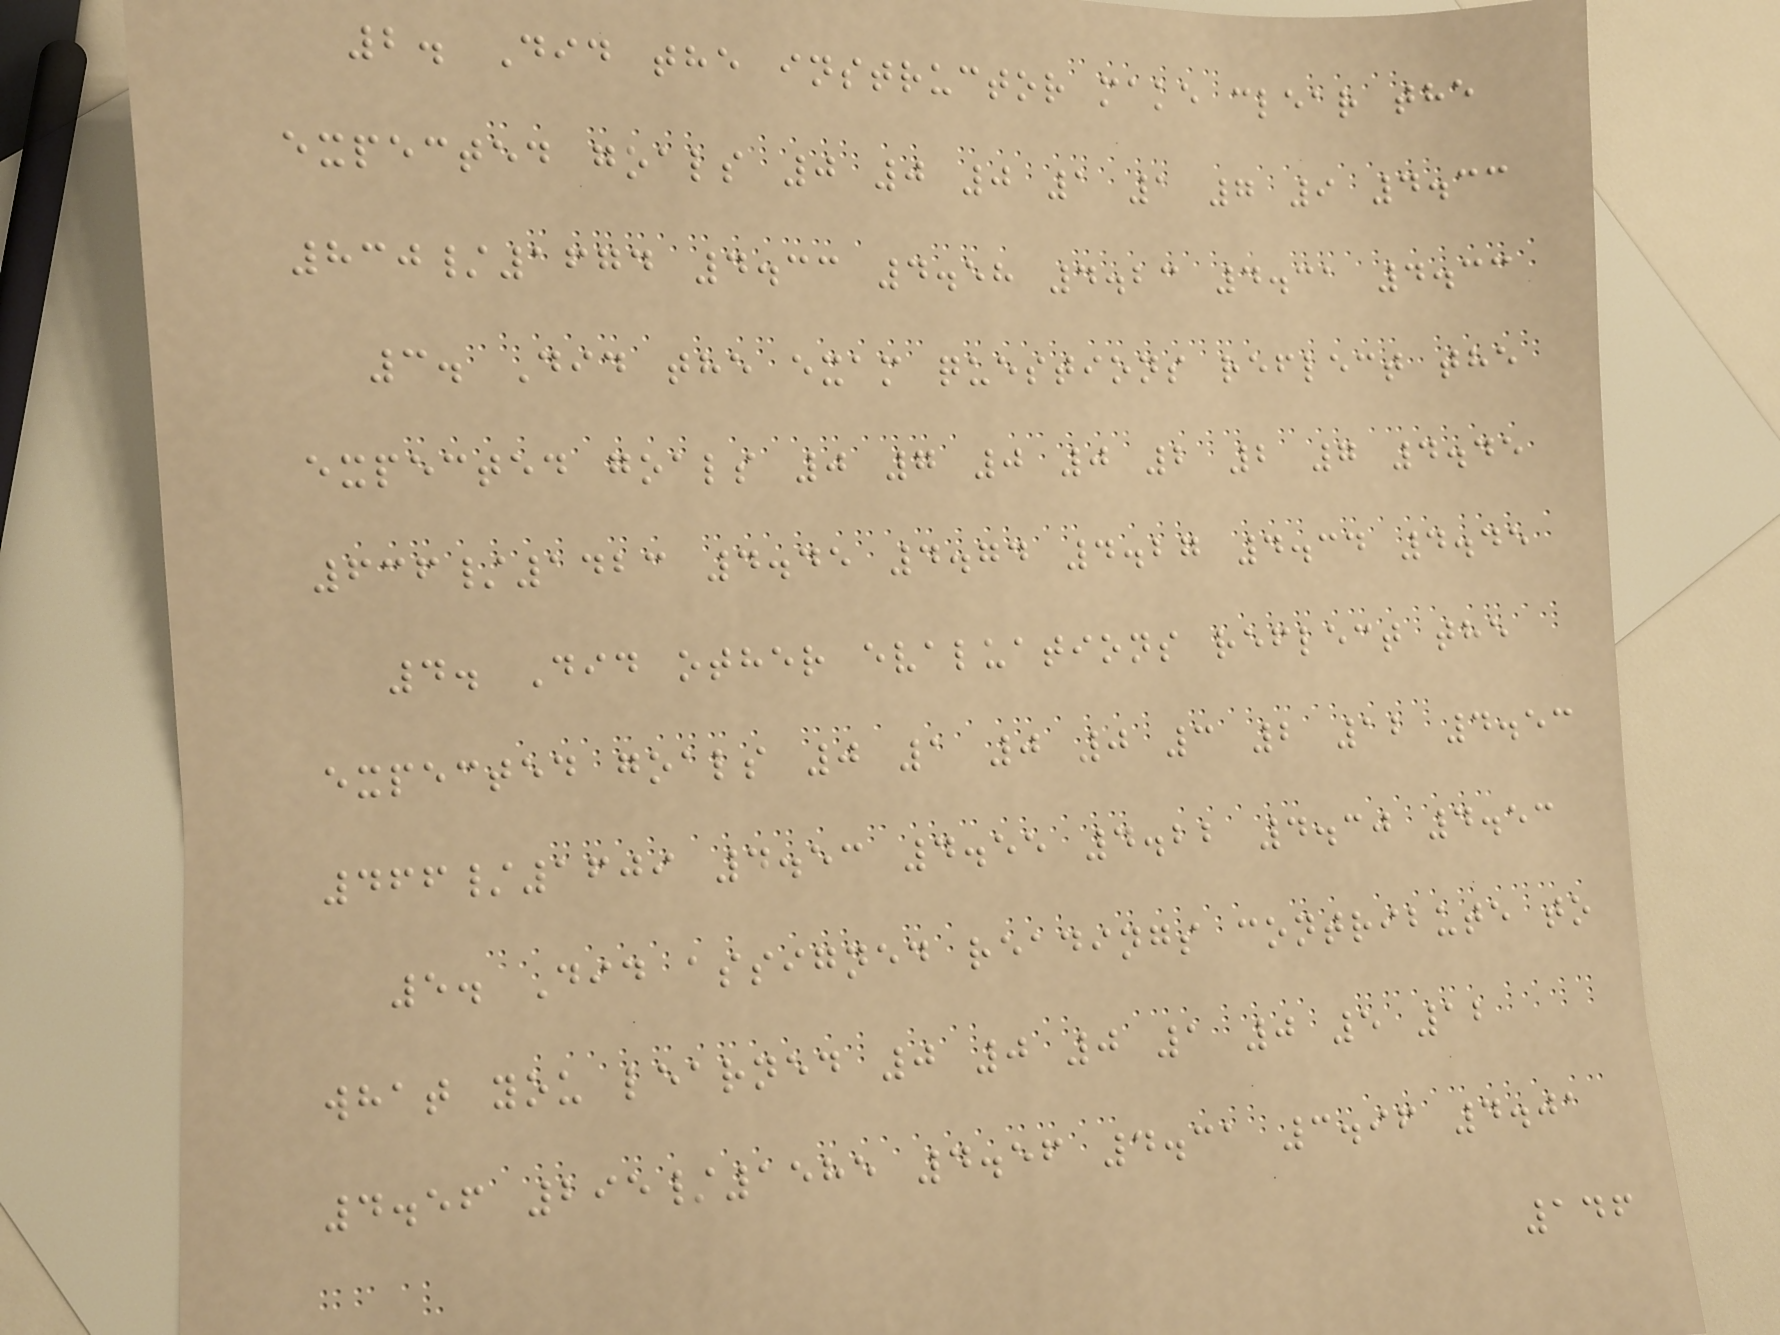2. Did the instructor make clear the
expected goals 0 0 0 1 1 7 9 4.33
830/1674 4.33 4.58 4.23 4.31 4.33
3. Did the exam questions reflect the
expected goals 0 7 0 0 2 2 7 4.45
636/1423 4.45 4.74 4.27 4.34 4.45
4. Did other evaluations reflect the
expected goals 0 1 0 0 3 2 12 4.53
466/1609 4.53 4.55 4.22 4.30 4.53
5. Did assigned readings contribute to
what you learned 0 0 0 1 0 5 12
4.56 295/1585 4.56 4.31 3.96 4.01
146
